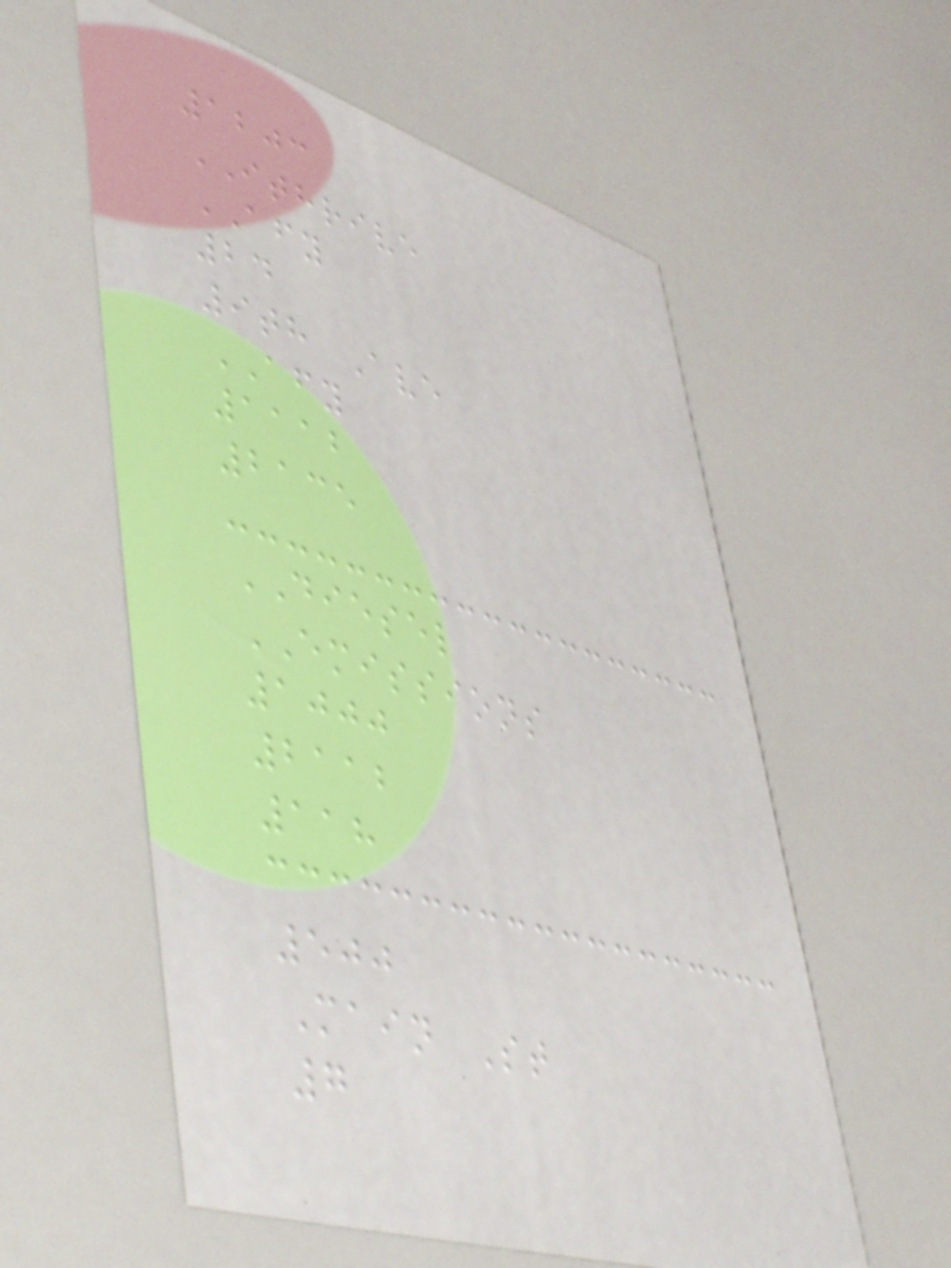1203
ITHRIVE
AFY
24
9th Ave
AFY
1112
2135
DIESEL
EMISSIONS
1000
2112
118
500
Main St
7
